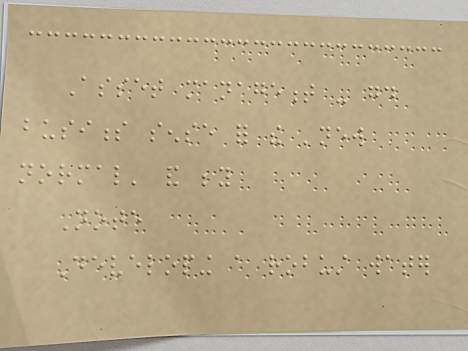Asset management - good
business sense for the 'new
normal' and beyond
Note
Developing a robust water
